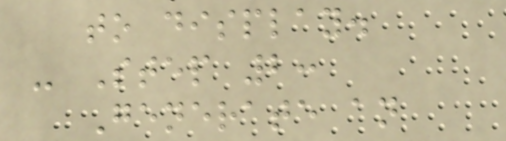to display.
- Step 2:
Generate an
